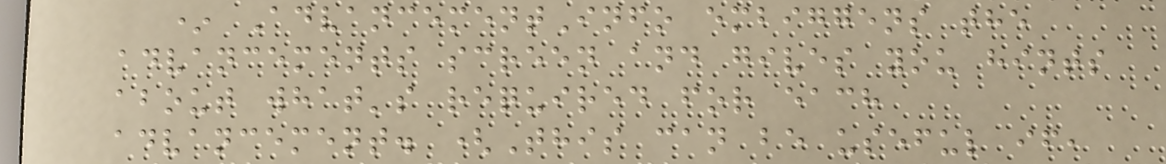* AdvancementInfo embiggens the
advancements screen and gives you hints
about what's required for each
advancement. (This can be useful if,
